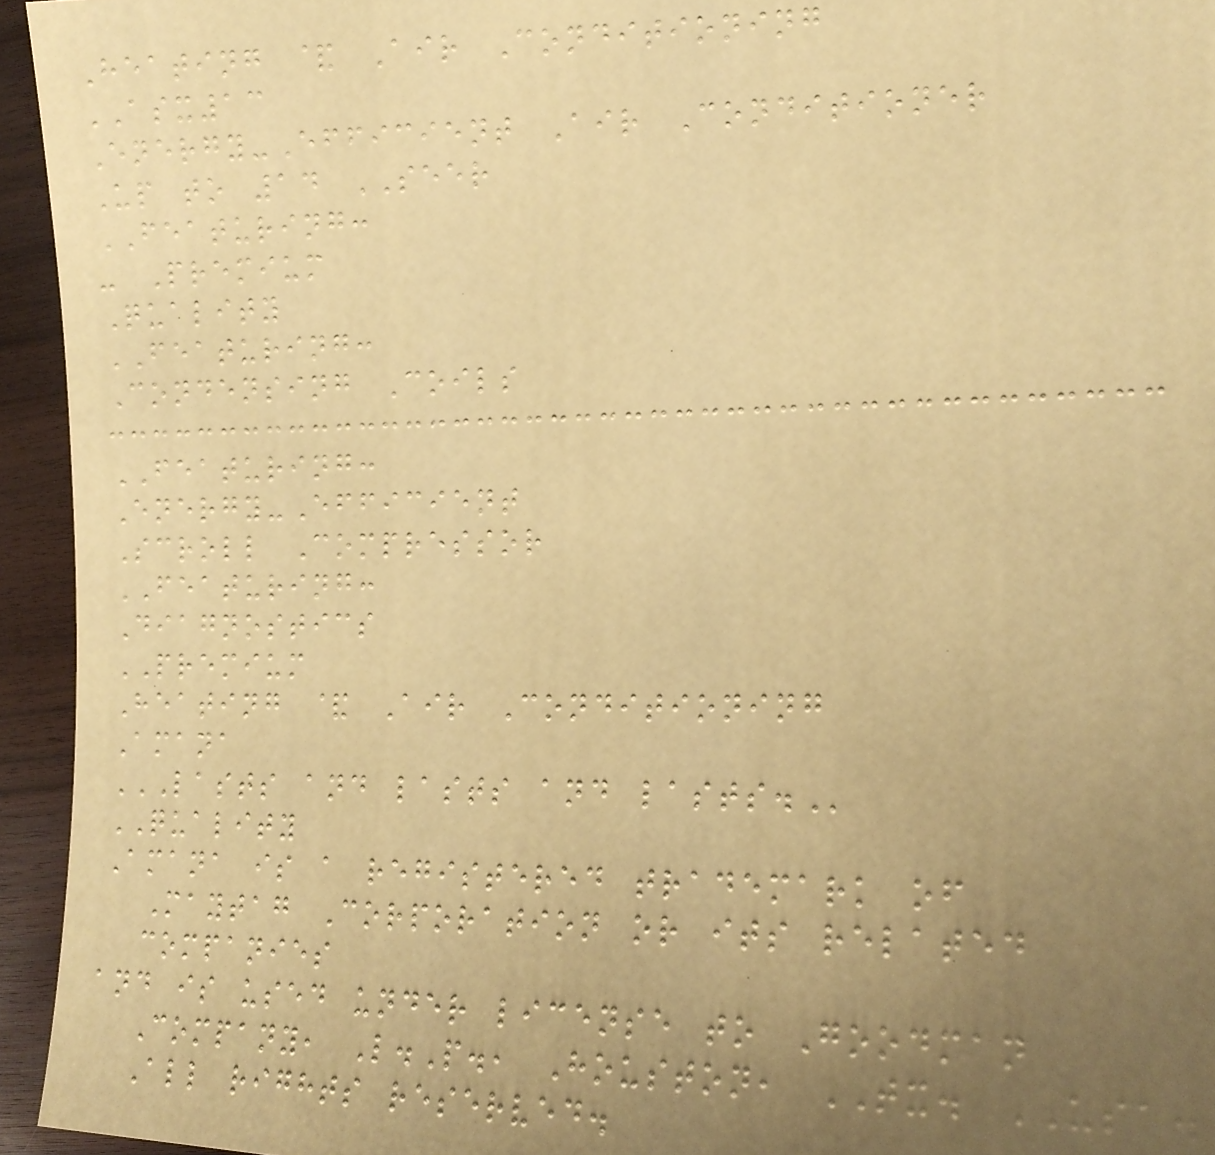Heating & Air Conditioning
ASX13
Energy-Efficient Air Conditioner
Up to 14 SEER
FEATURING:
- Premium
Quality
FEATURING:
Condensing Coils
FEATURING:
Energy-Efficient
Scroll Compressor
FEATURING:
Diagnostics
PREMIUM
Heating & Air Conditioning
Amana
LASTS AND LASTS AND LASTS.
QUALITY
Amana is a registered trademark of
Maytag Corporation or its related
companies
and is used under license to Goodman
Company, L.P., Houston, TX. USA.
All rights reserved.
